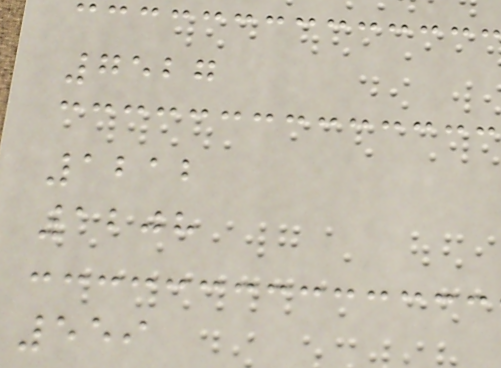7527
1212
1208
559
